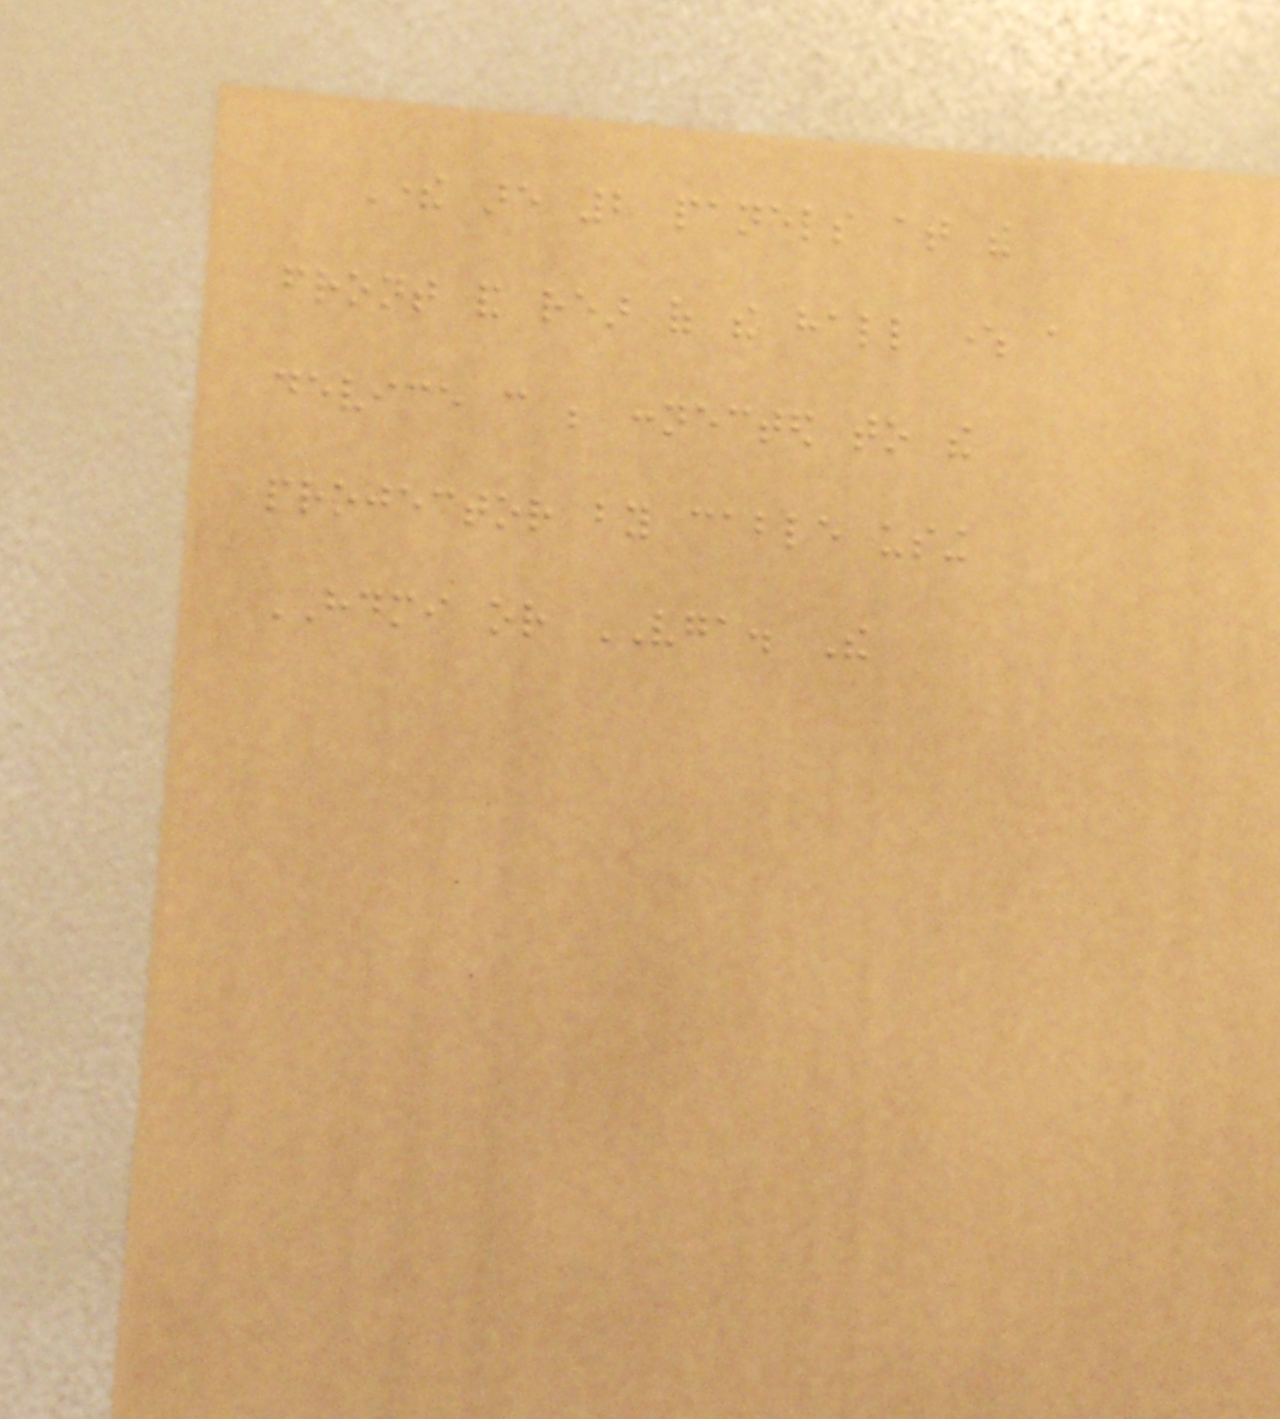There are 2 panels at the
front and rear of the hall where a
device can be connected to the
projector by cable using
HDMI or VGA. The
